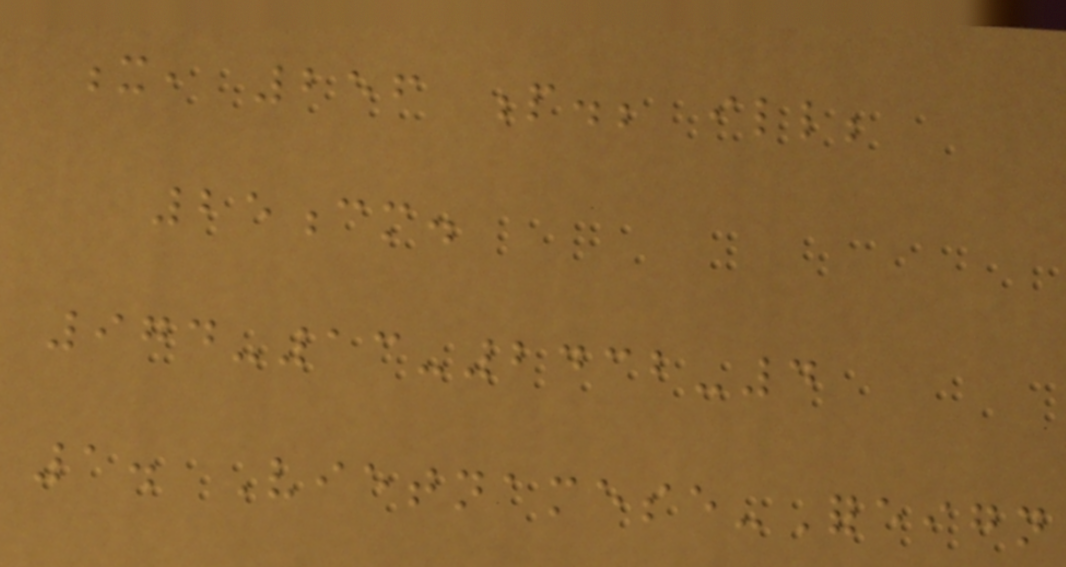x, 256 p.; ill;
25cm.
974-13-2432-4
1. Vietnamese-Foreign
